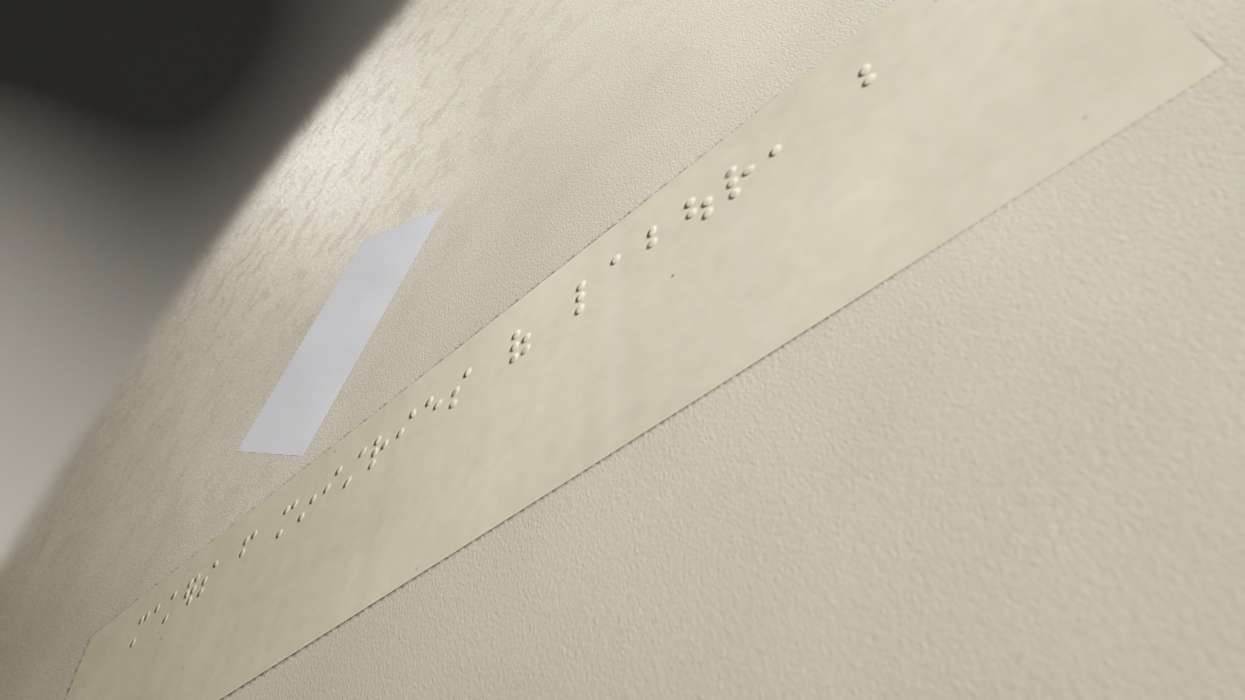makers from ministries of labour, but
